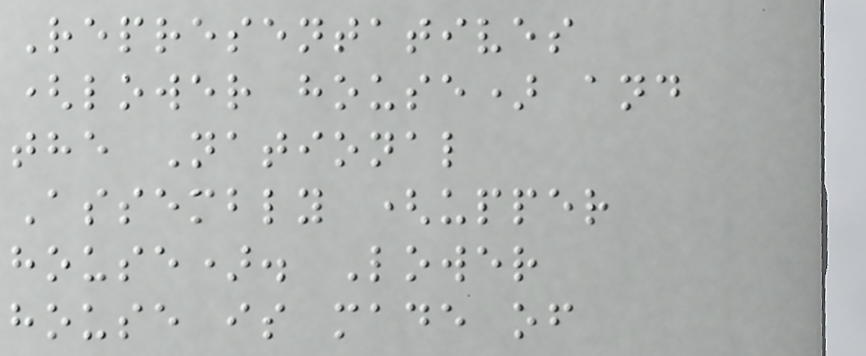Representatives
(lower house) and
the National
Assembly (upper
house). Lower
house is made of
